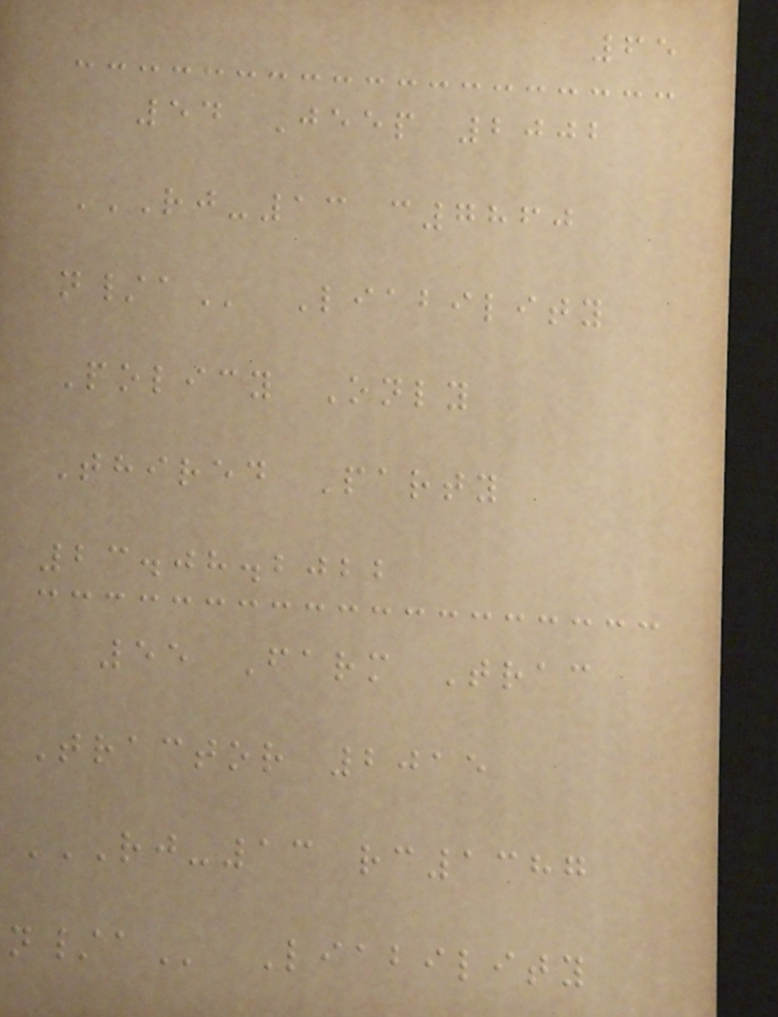65
54 Jeep 2002
RJ-13 C7860
N/A Liability
Policy Only
Thired Party
23.08.2022
55 Farm Trac
Tractor 2015
RJ-13 RC1387
N/A Liability
